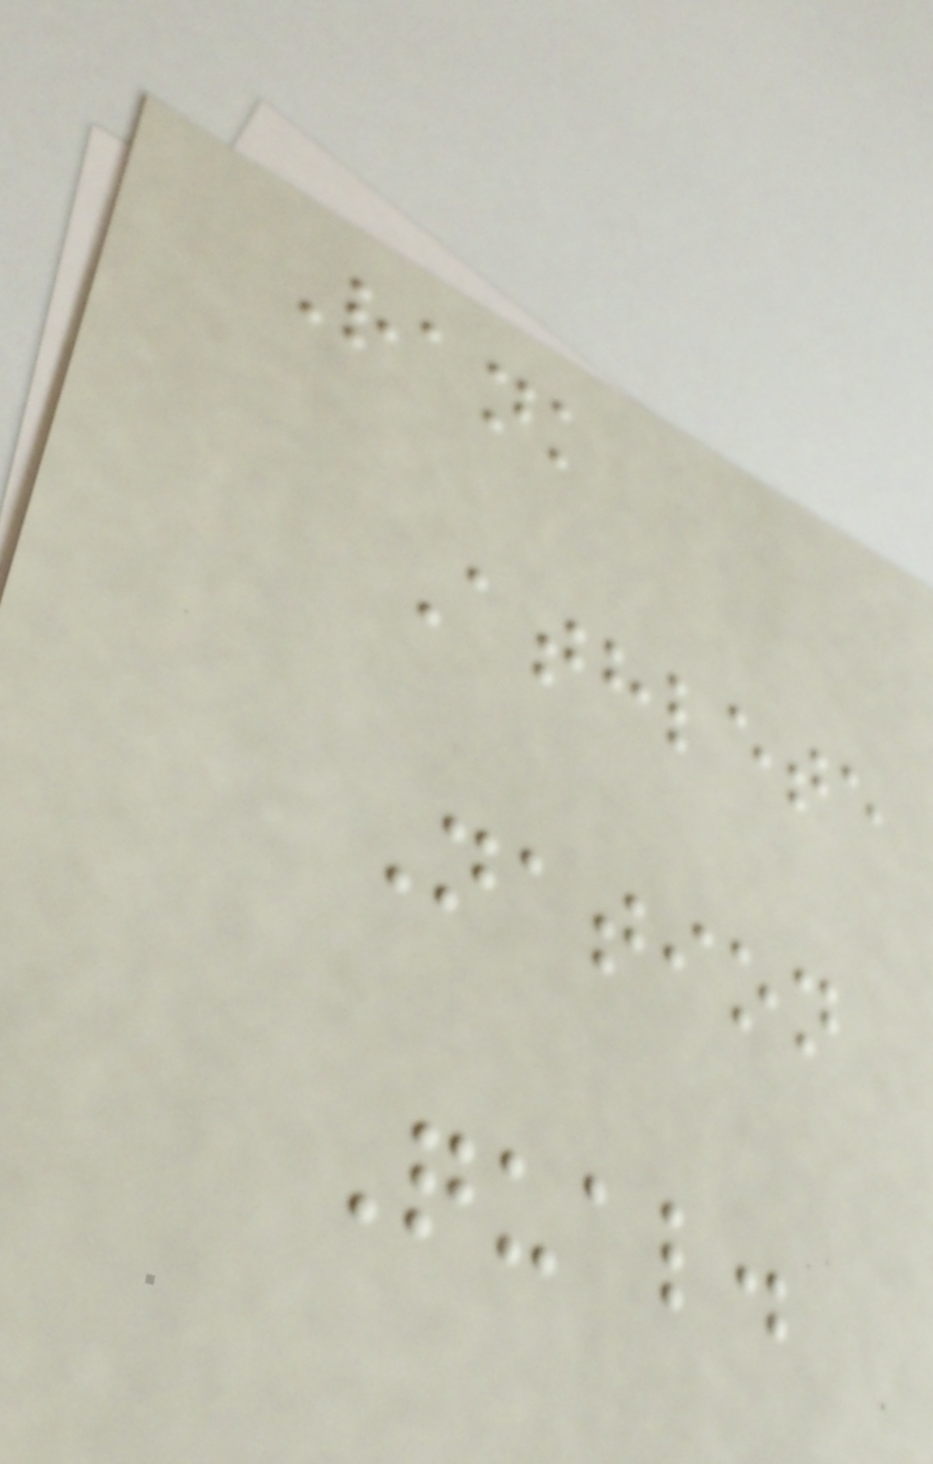Rank
Athlete
Nation
Qual.
